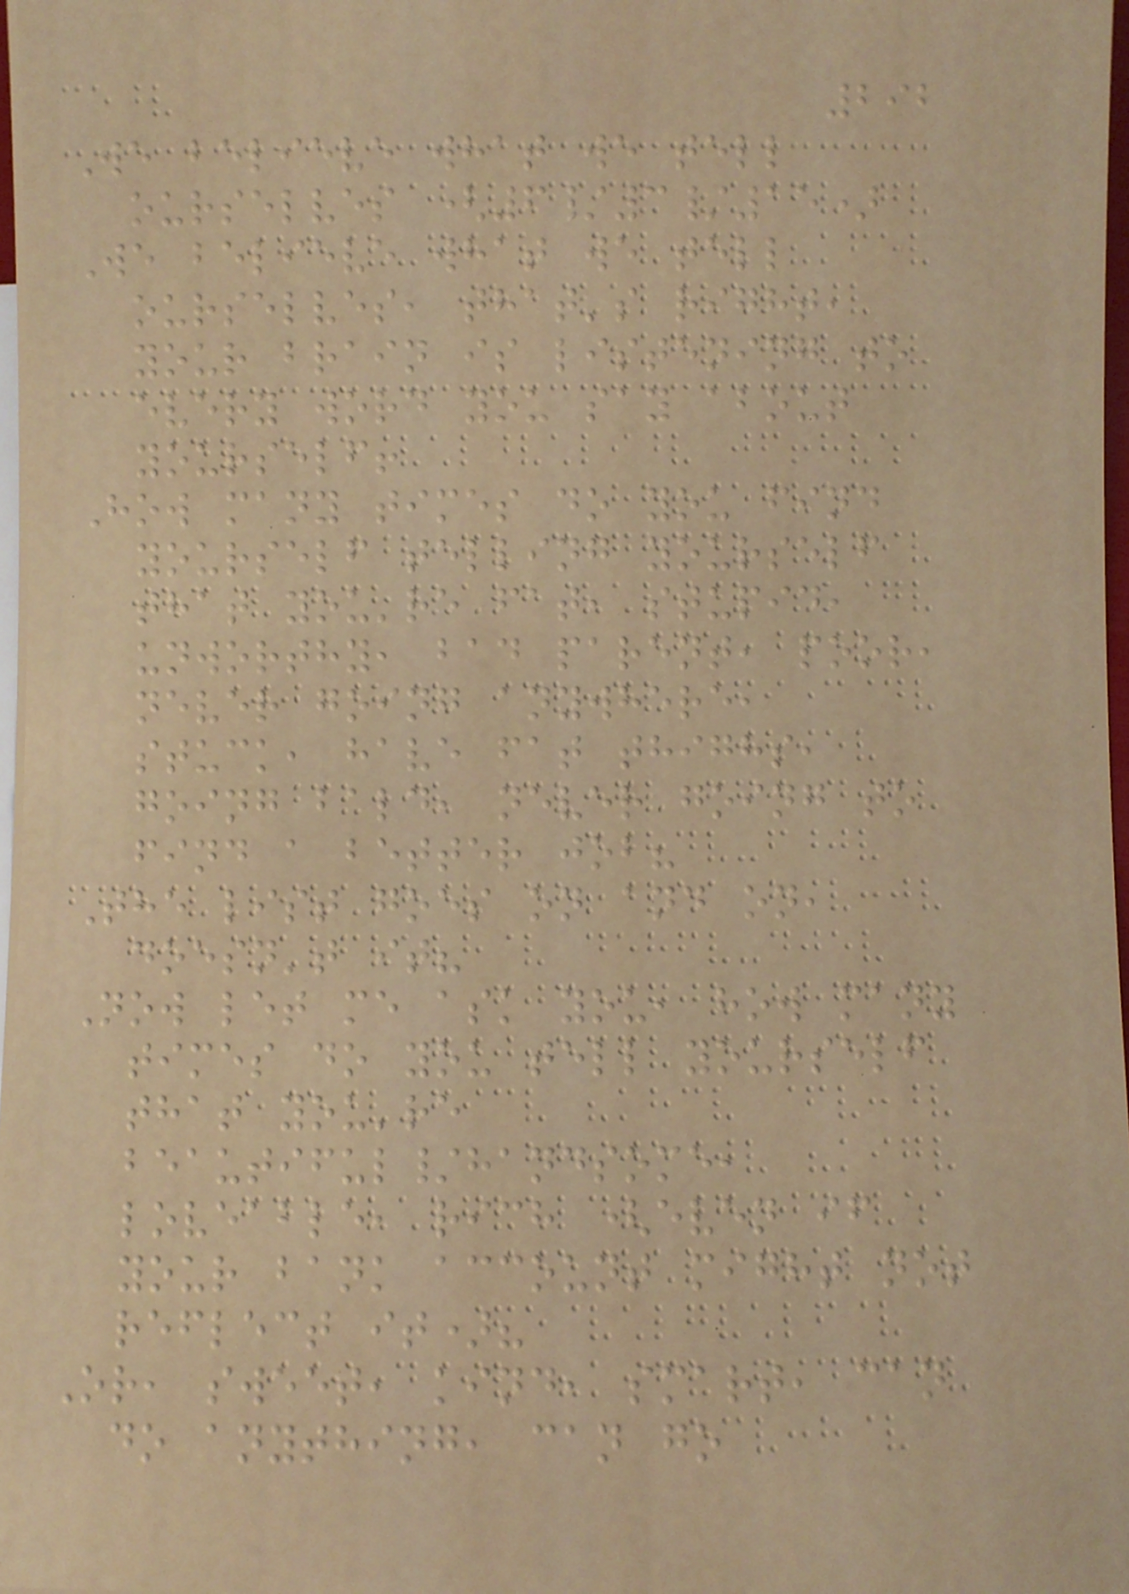292
We believe what we tell
ourselves (6/3/15)
We believe what we tell
ourselves, that's right,
your brain is listening to
every word you say about
yourself!
How many times do you find
yourself telling yourself
that you're fat, stupid,
unworthy, bad parent, poor,
never going anywhere,
stuck, have fat thighs,
going bald, never going to
find a better job?
The list goes on and on,
doesn't it?
Now let me ask you, how many
times do you tell yourself
that you're
beautiful/handsome,
loveable, rich (even if
your bank account might not
reflect it)?
Or, sweet, kind, smart, can
do anything, can go
